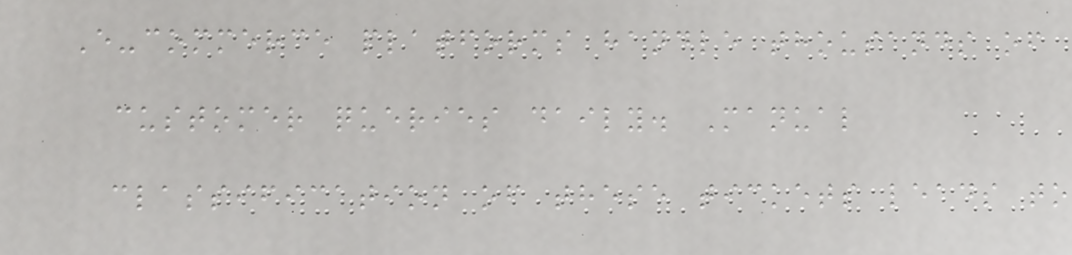E-commerce platforms handle thousands of
customer queries daily. Manual
classification of these tickets leads to
